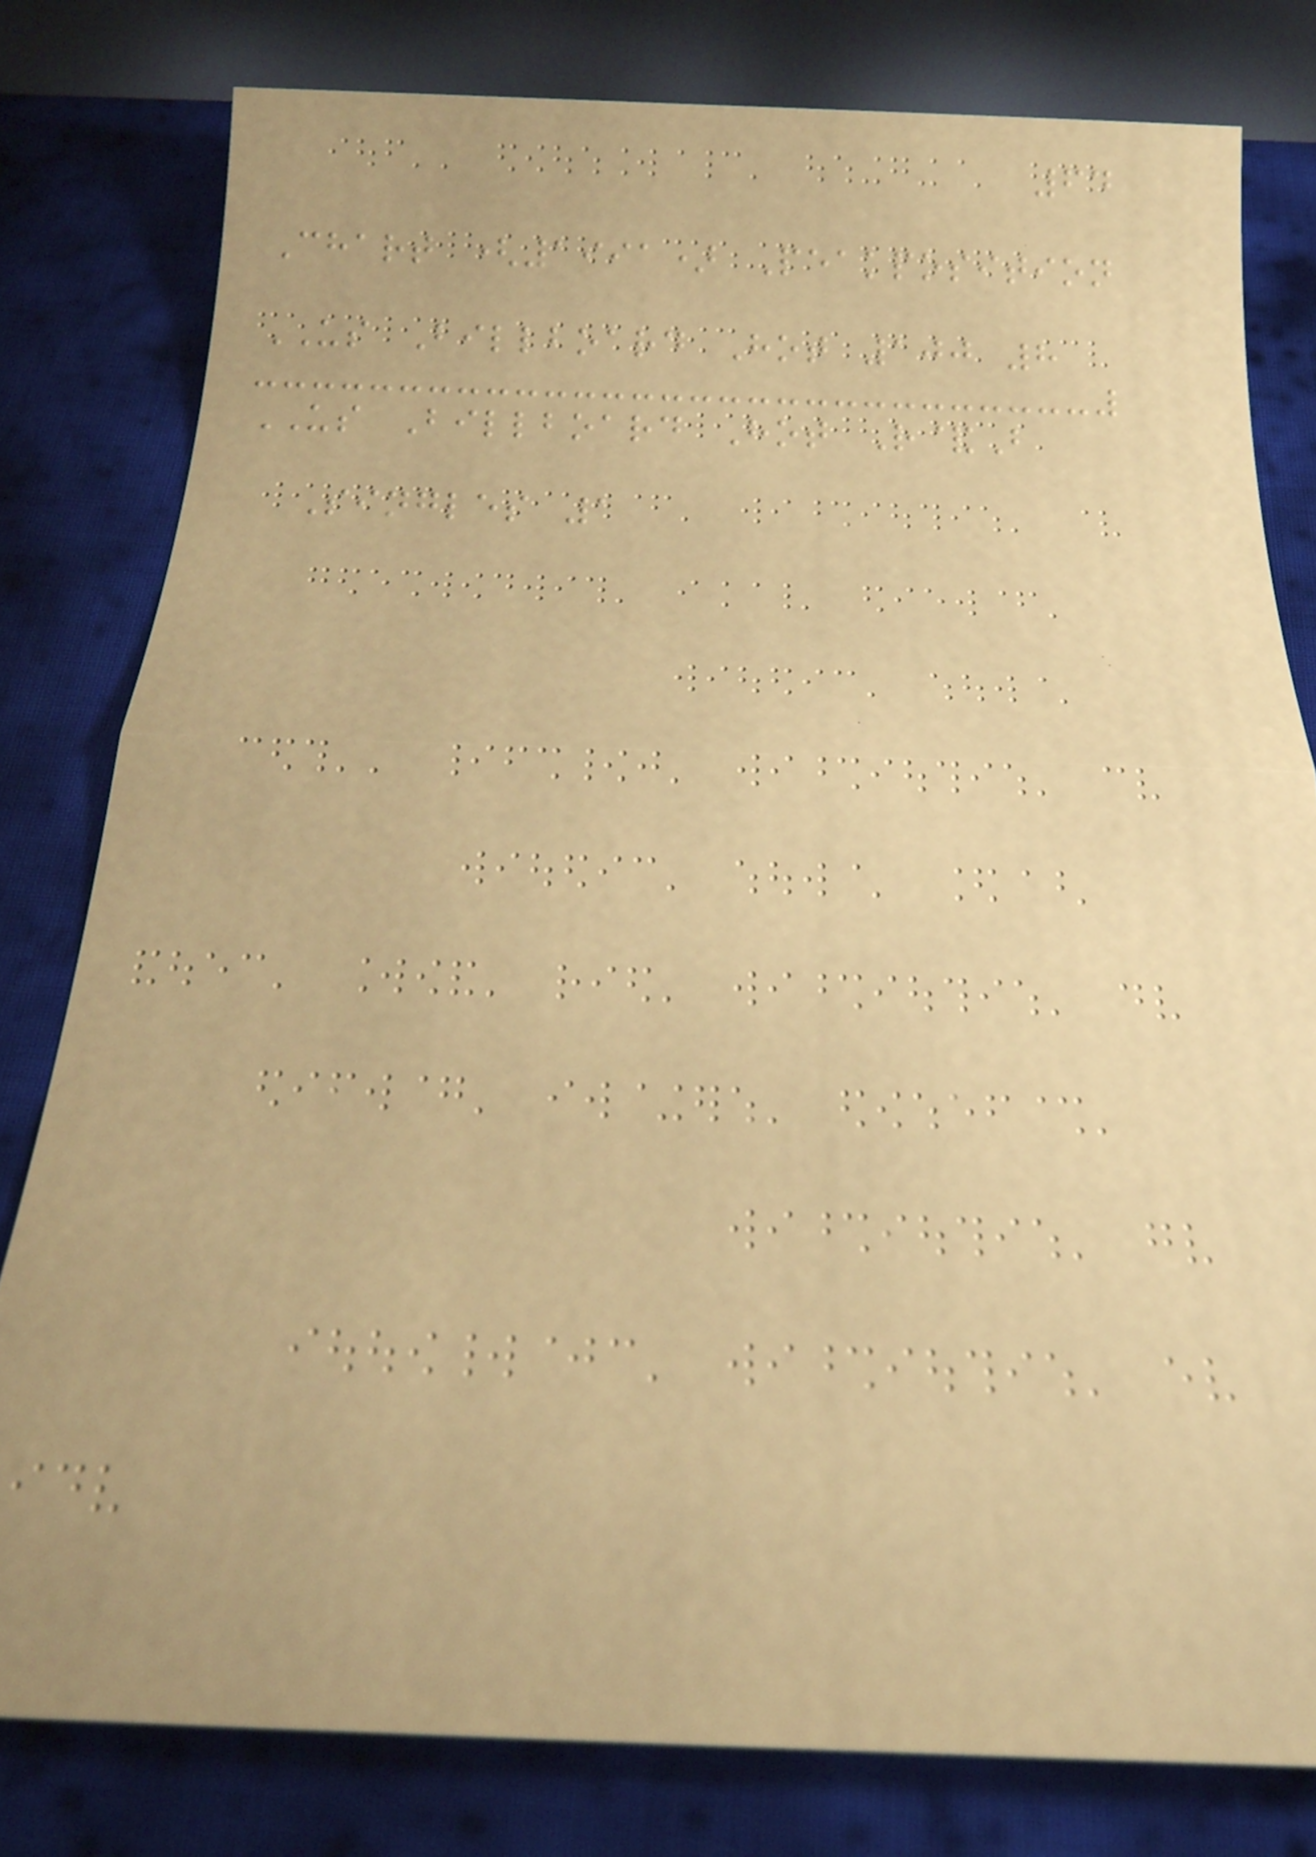64
Chart (1991) Peakposition
US Billboard Hot 100 8
US Billboard Hot R&B
Singles 1
